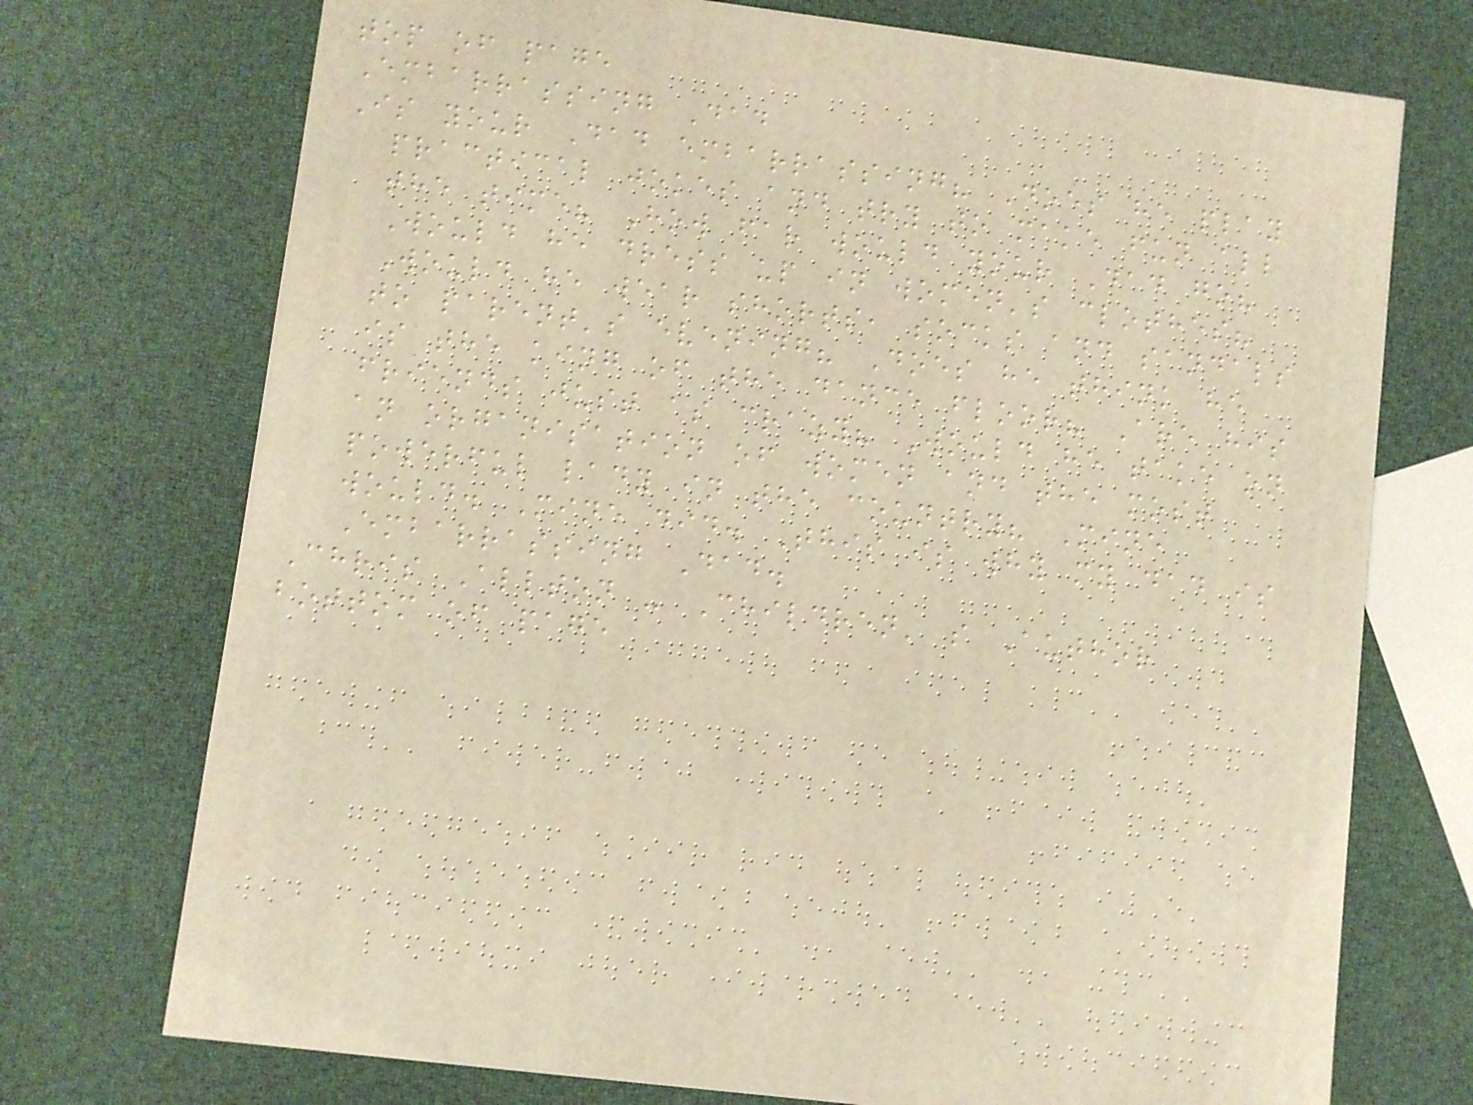top of page
Embarrassing Dad
Is your Dad embarrassing? Does he play
practical jokes and try to make fun all
the time? How far would your Dad go?
Would he dress up in women's clothes?
Would he wear shorts, socks and sandals
to parent's evening? Does he think he
is the king of the dance floor? Are his
friends just as crazy? Would he take on
an organisation of women and the most
powerful lady in the country? Mine
would. Mine did. This is why my dad is
Embarrassing Dad.
Chris Allton - Children' s Author
bottom of page
